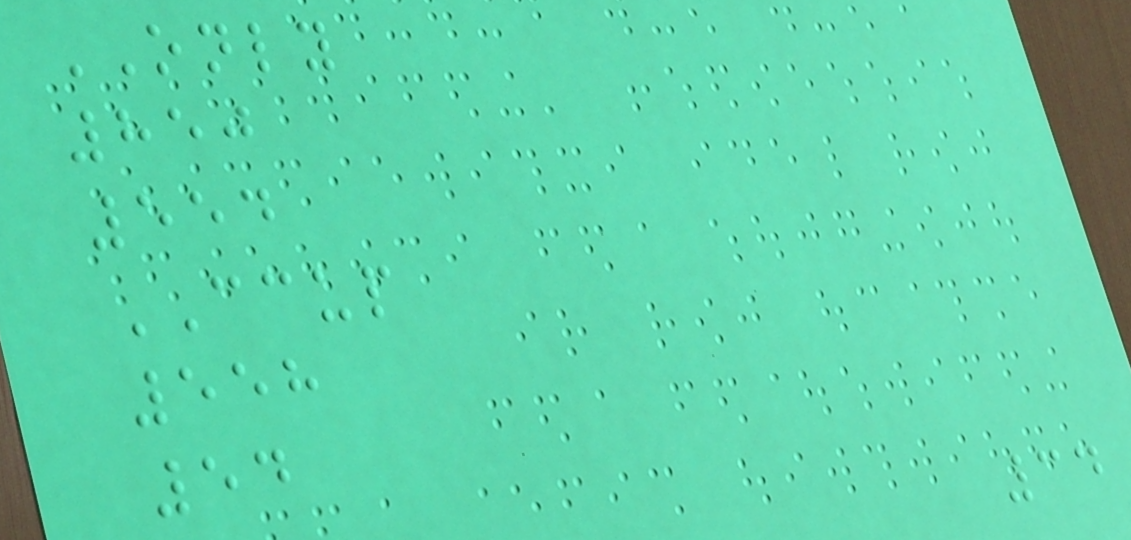ONLY
850
554
CCUP
558
54
34
